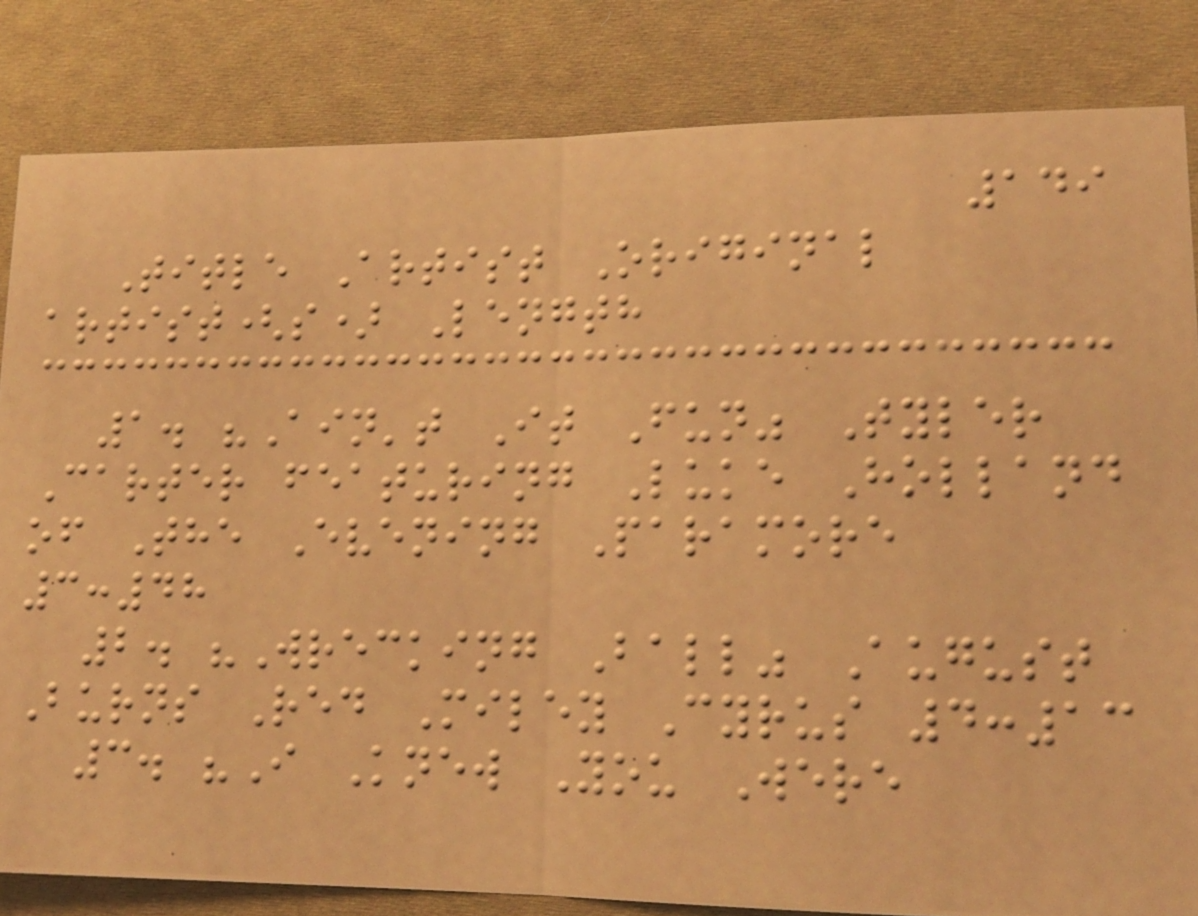149
Title Artist Original
artist(s) Length
1. "Ain't It Fun" Tyler
Carter featuring Luke Holland
of The Evening Paramore
3:48
2. "Wrecking Ball" August
Burns Red Miley Cyrus 4:13
3. "I Knew You Were
